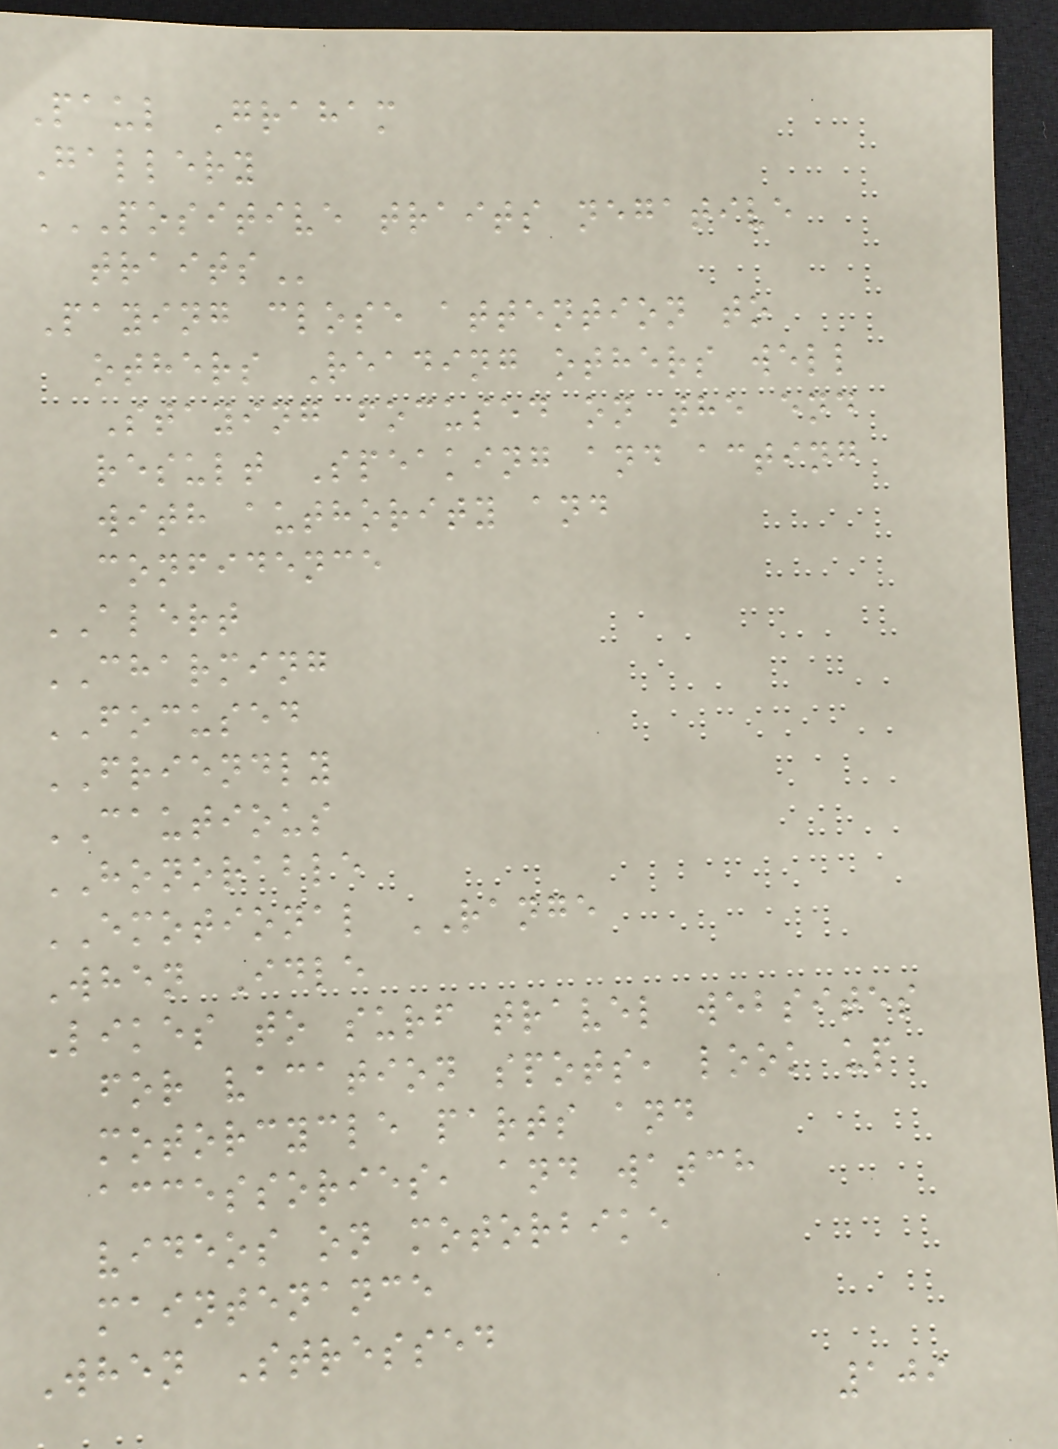Paul Graham
Gallery
POSITIVE TRAITS NEGATIVE
TRAITS
Paying close attention to
others Reading others well
Staying focused on the end
result Speaking and acting
with authority and
confidence
ALERT
CHARMING
FOCUSED
FRIENDLY
CAUTIOUS
HONORABLE
EMOTIONAL RANGE
When Idle
Likes to surf travel websites
for vacation spots, look up
motorcycle parts and
accessories, and watch
videos on motorbike
maintenance
When Stressed
109
